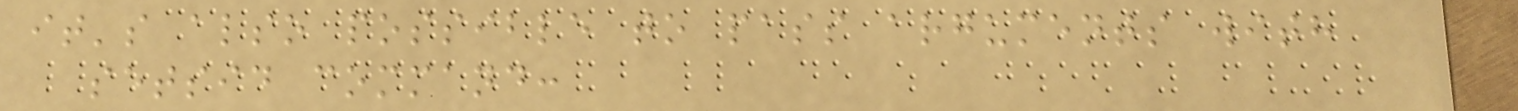it's also possible to pass arguments with
setsid command:
